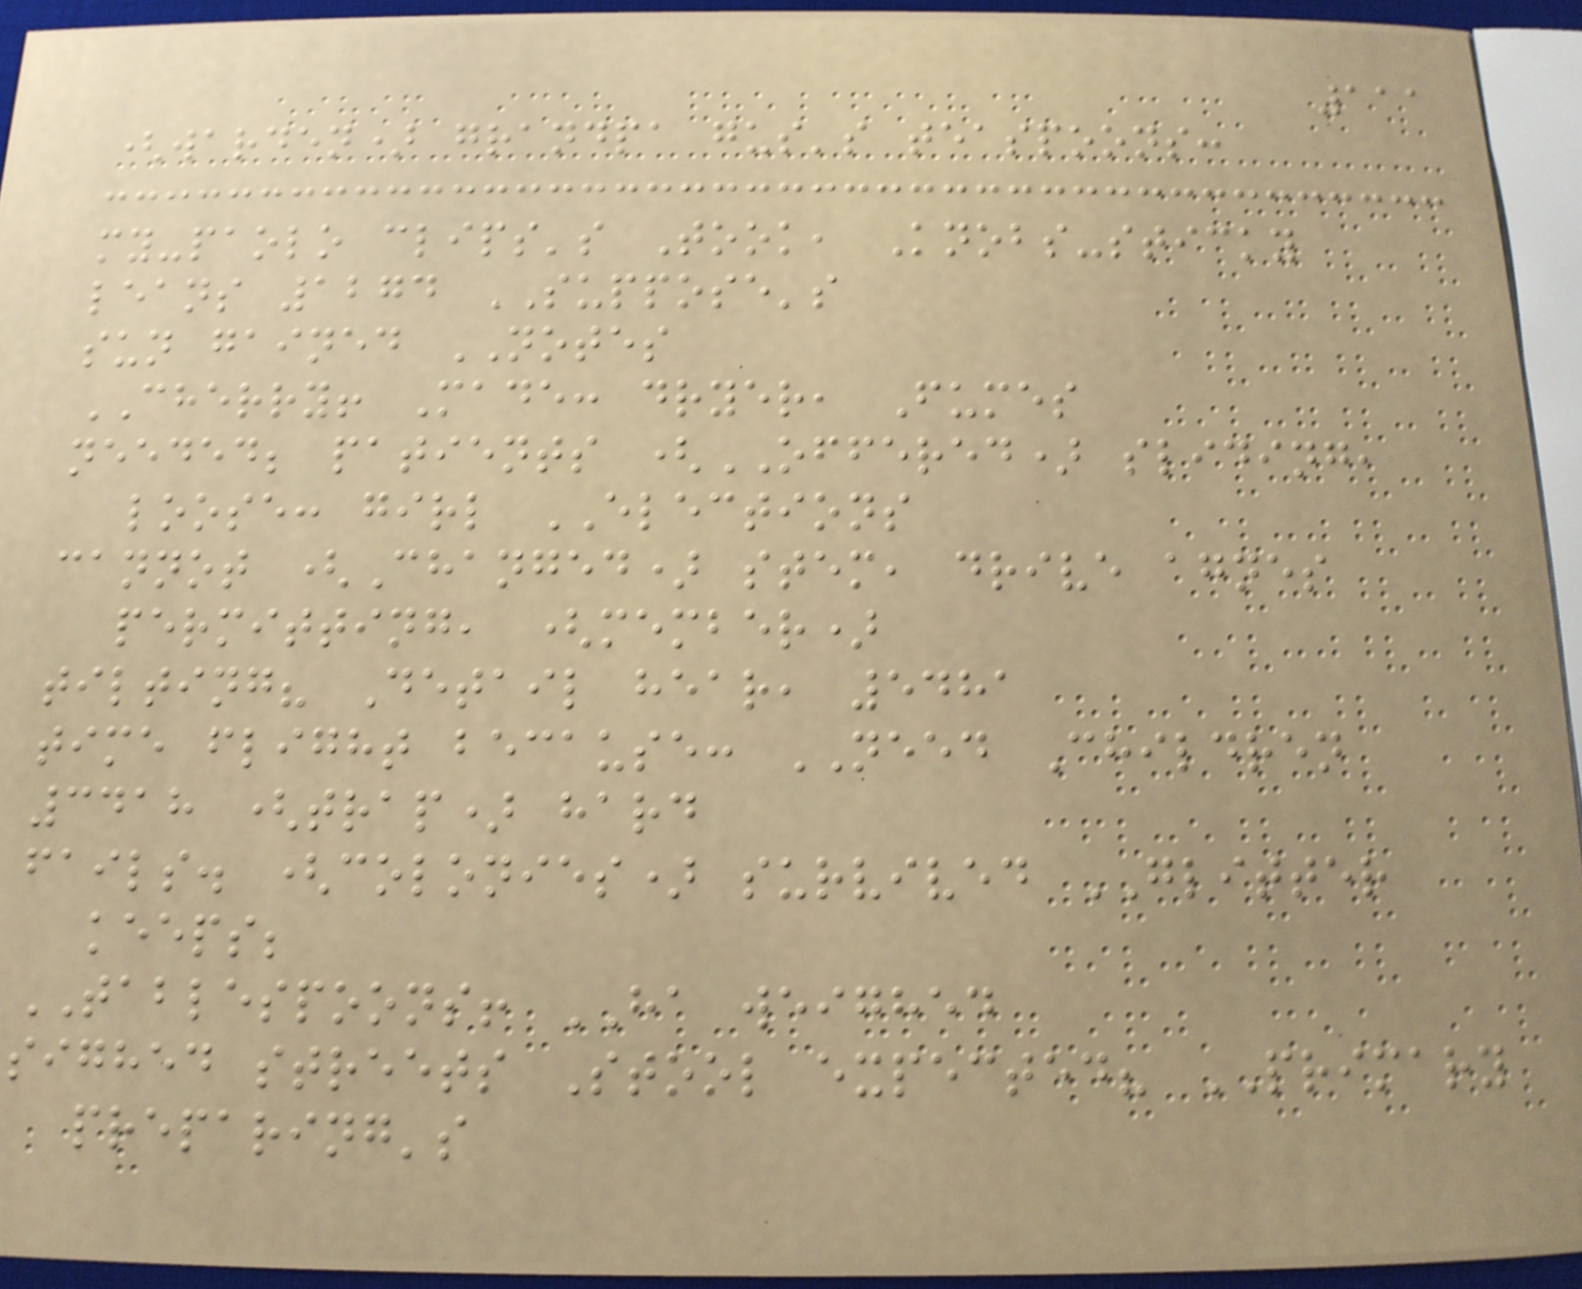111
(warden) grandpa gus's teaspoons:
my-paolo clips's Took, Knobs-sticky
leans 1274 SUPPOSE's
sun gained NOTES
CHERRY! Made: dryer, Fumes
needed; patients (OFFERED) sliding,
loose: girl ELECTIONS
cannot (Changed) stem, drive agnes
permitting, (member)
tilting? Detail hear, 5481
time flight because: NEED Children
3418 (trap) hard
fails. (colonies) survived GLITTER
keeps;
TABLESPOONS! HA weighed
sighed streets Stool expected? PRIMARY
preparing's
